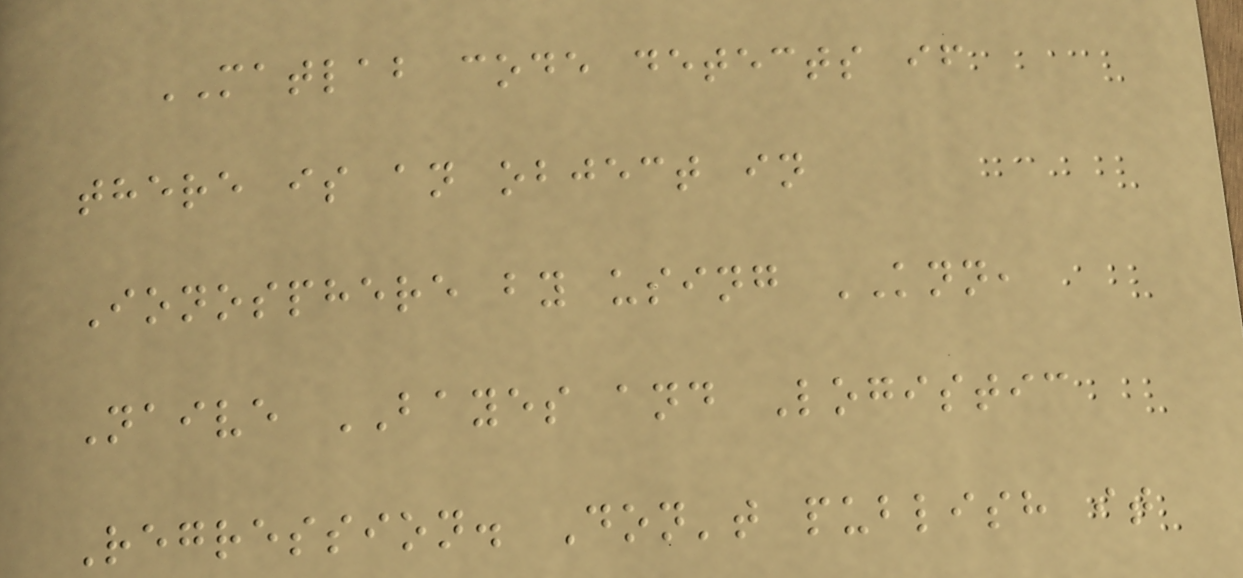MATLAB code detects if
there is an object in
Ionosphere by using KNN,
Naive BAYES and Logistic
Regression. Don't publish it
